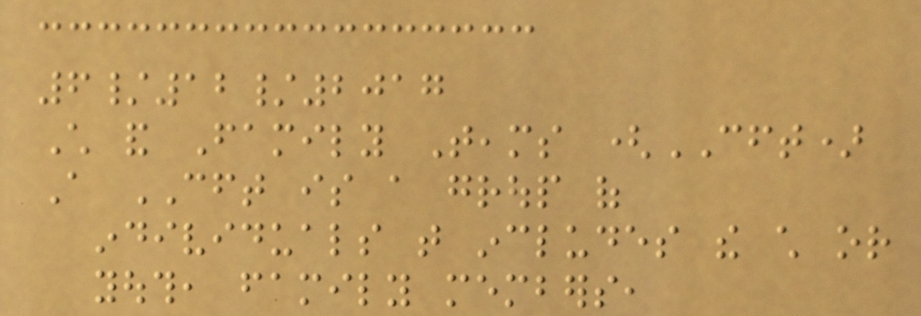6/12/2017
Child and Family Teams (CFT)
A CFT is a group of
individuals that includes the child or
youth, family members,
